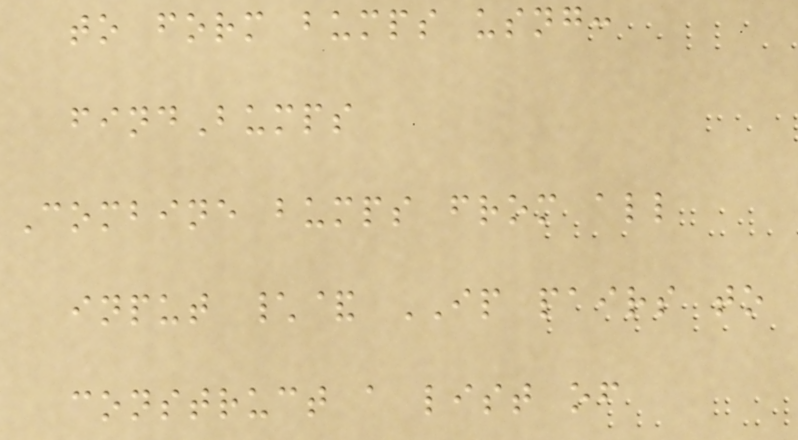to form bumps usng:
findBumps
Combine bumps from all
input \& IP pairs to
construct a list of
